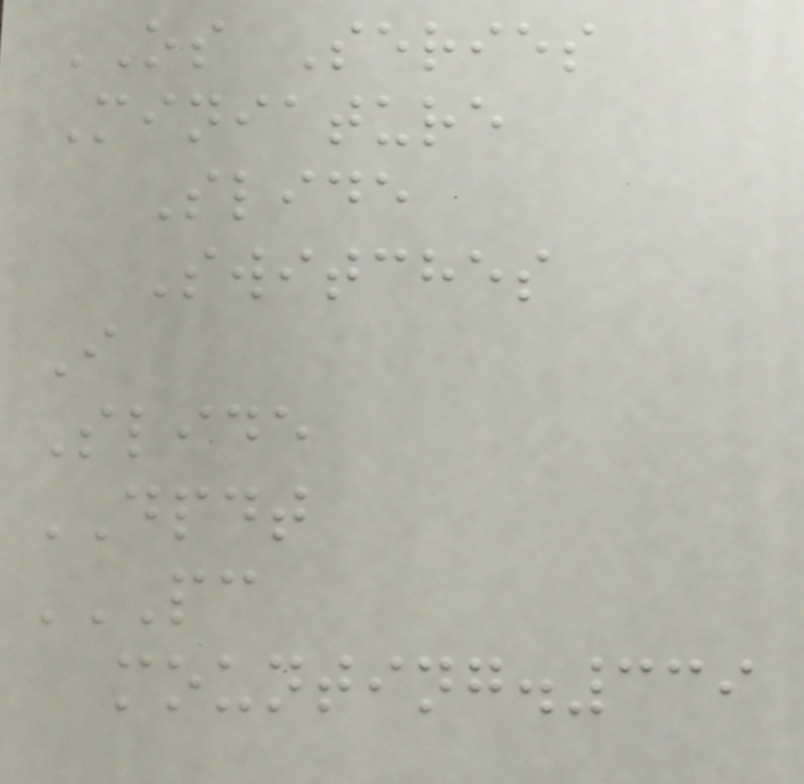OS Series
Miniature
Slide
Switches
I
Slide
DPDT
PC
MOUNTING.339
